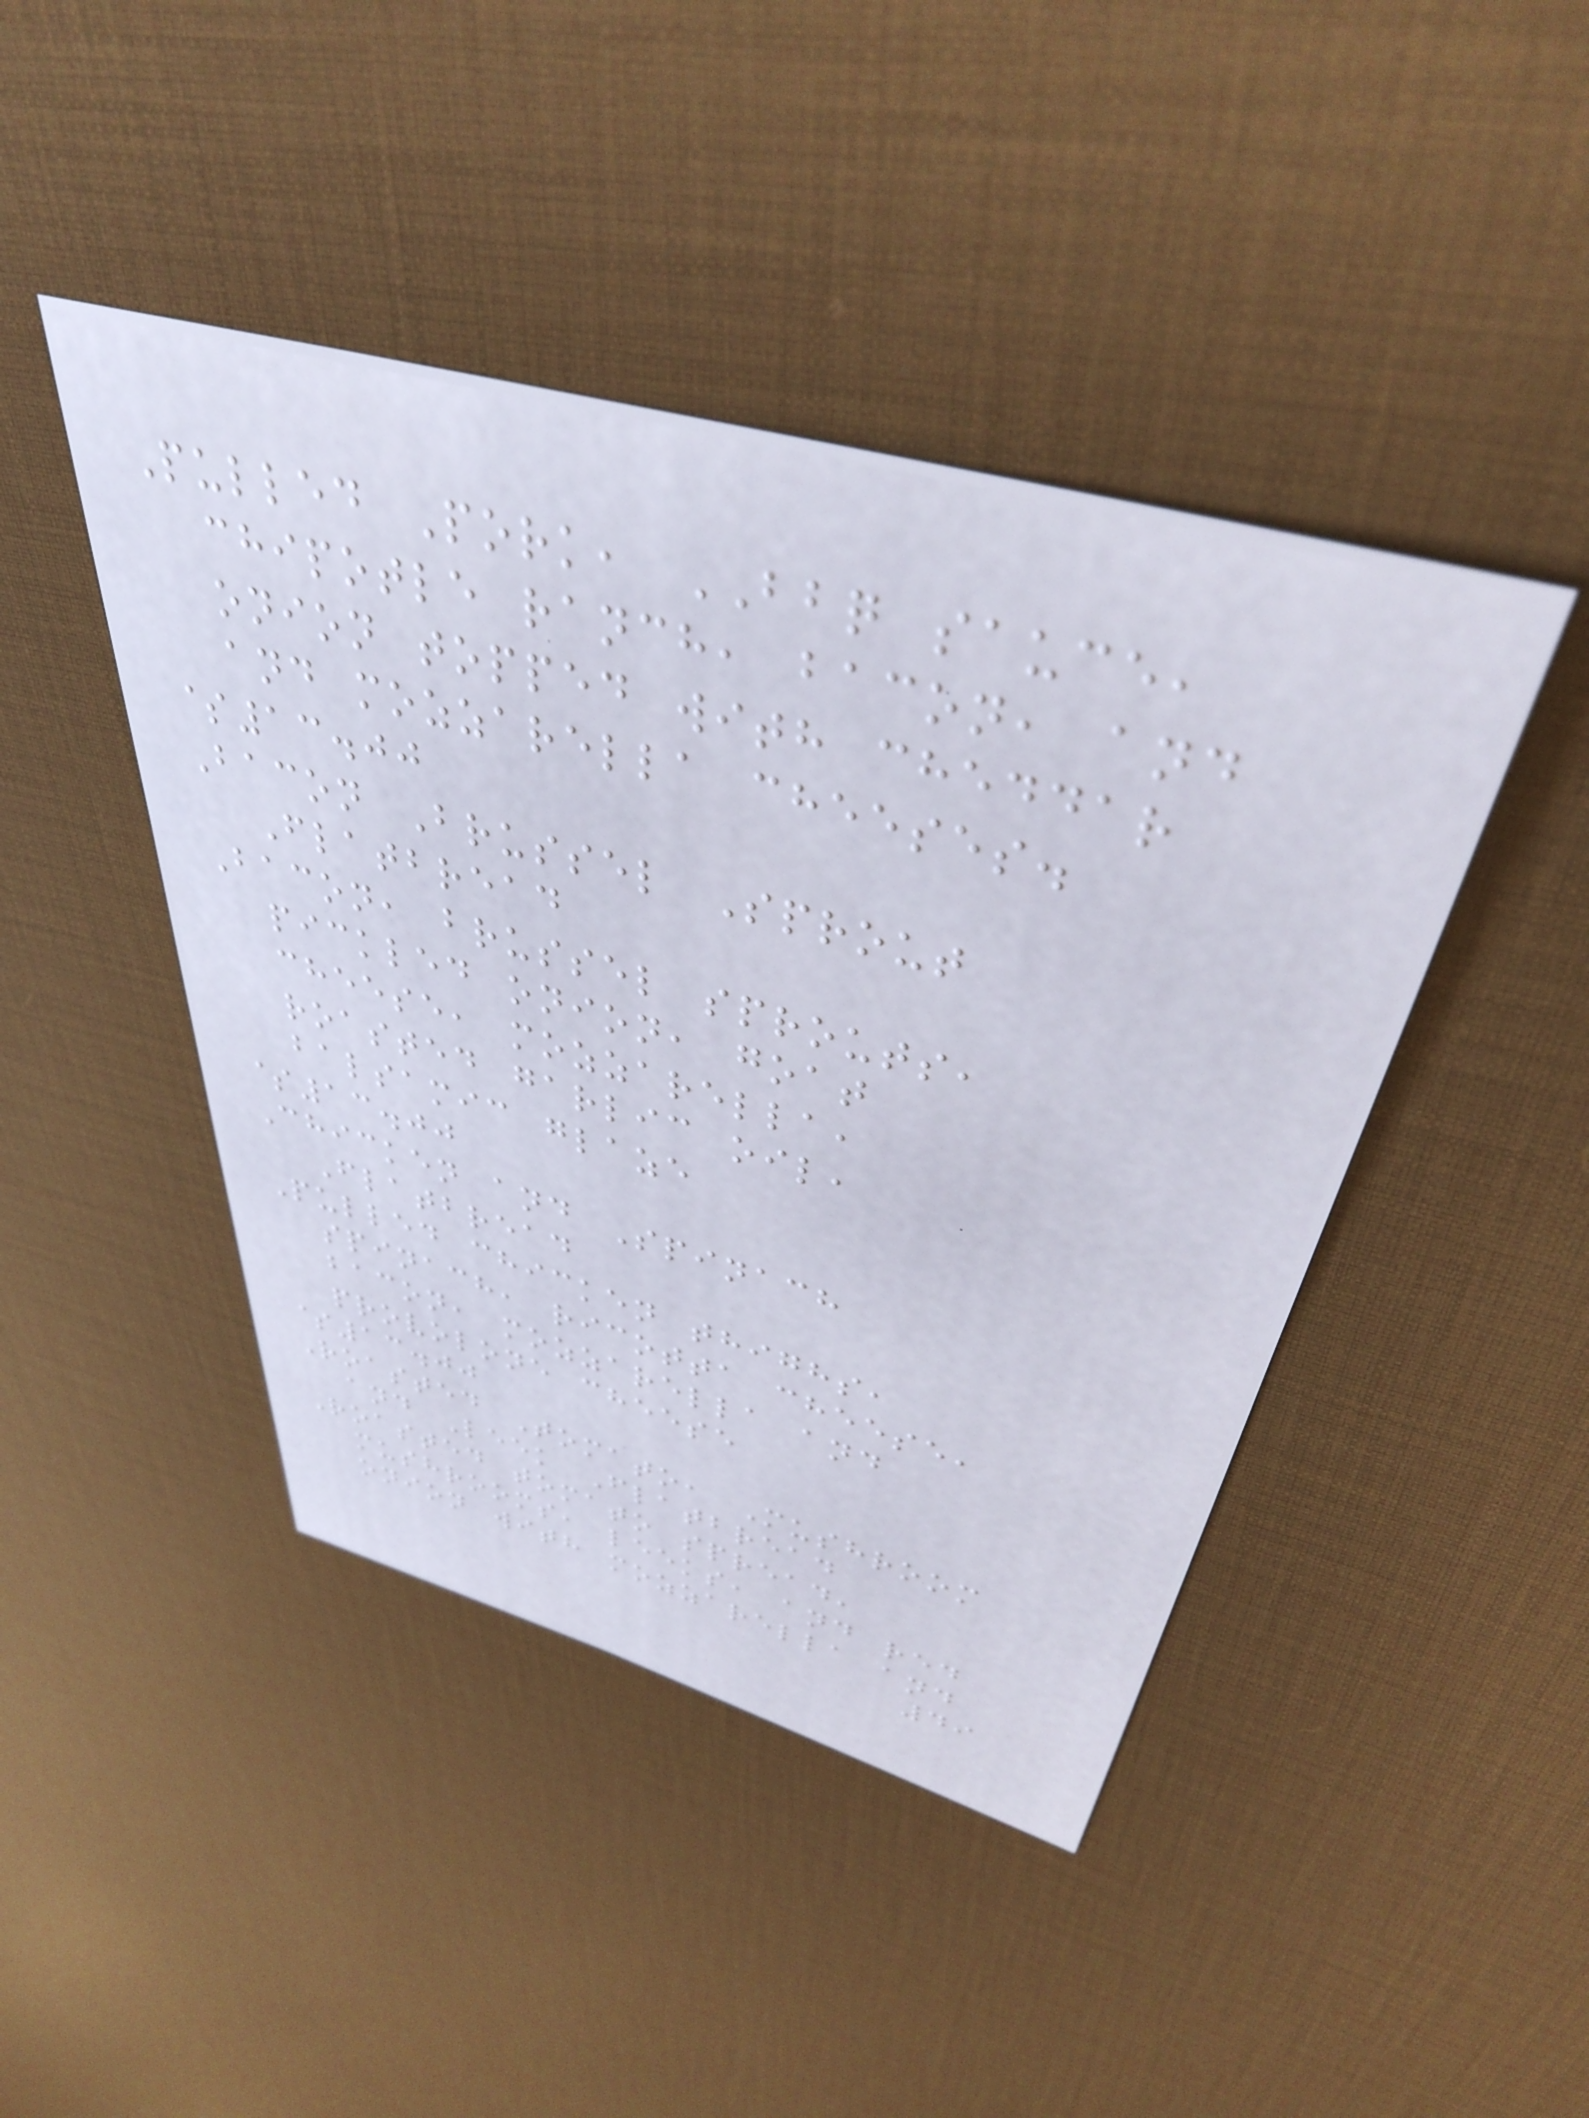Pulled Pork, BBQ sauce,
chipotle ranch, bacon, and
onion topped with cheddar
and mozzarella cheeses.
$13.00
Bacon Brussel Sprout
Flatbread
Bacon, brussel sprouts,
pickled onion, goat
cheese, mozzarella,
roasted garlic oil,
balsamic glaze
$13.00
Chicken and Spinach
Flatbread
Pulled chicken thighs,
spinach, ricotta cheese,
bacon, mozzarella and
provolone cheese
$13.00
Roasted Tomato, Mushroom
and Leek Flatbread
Roasted tomato spread,
mushrooms, leeks, and red
onion with mozzarella and
49
